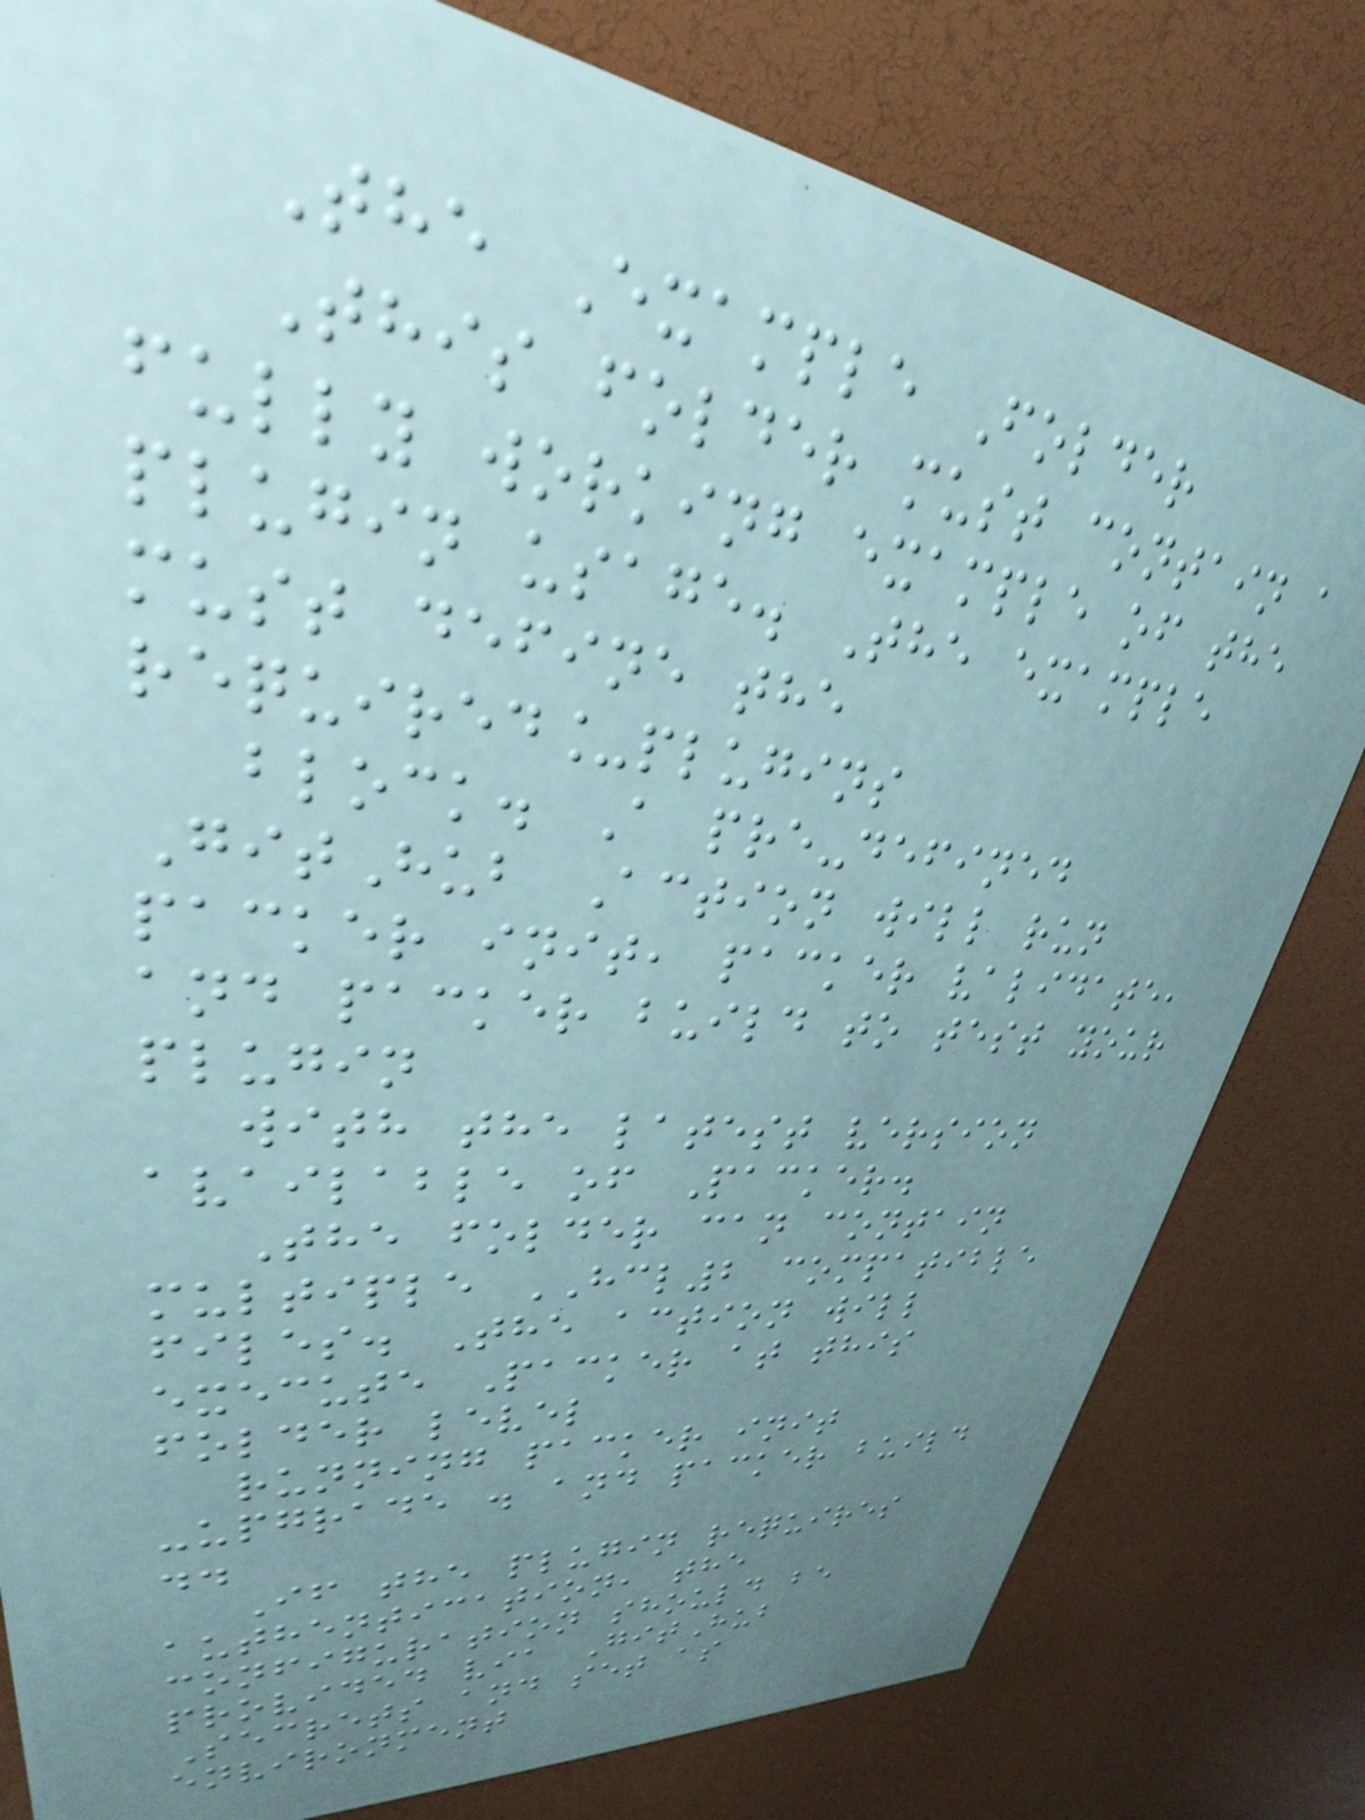The Example Folder
This folder must contain a
fully working example of the
plugin usage. The example
must define the
required_plugins
block. A pre-defined
GitHub Action will run
packer init, packer validate,
and packer build to test your
plugin
with the latest version
available of Packer.
The folder can contain
multiple HCL2 compatible
files. The action will
execute Packer at this
folder level
running packer init
-upgrade . and packer build
..
If the plugin requires
authentication, the
configuration should be
provided via GitHub
Secrets and set as
environment
